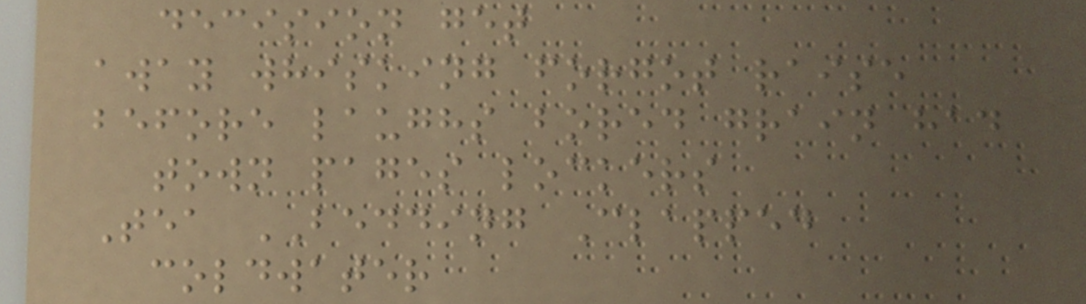decision get
away whisking forgot raise
before laughs bored grain had
town pages lockers
Tea BEDDING Clapped
coldwater
